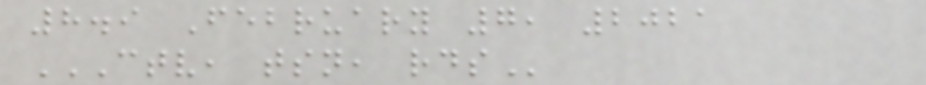8.9 February 7, 2021
CTV, TSN, RDS
